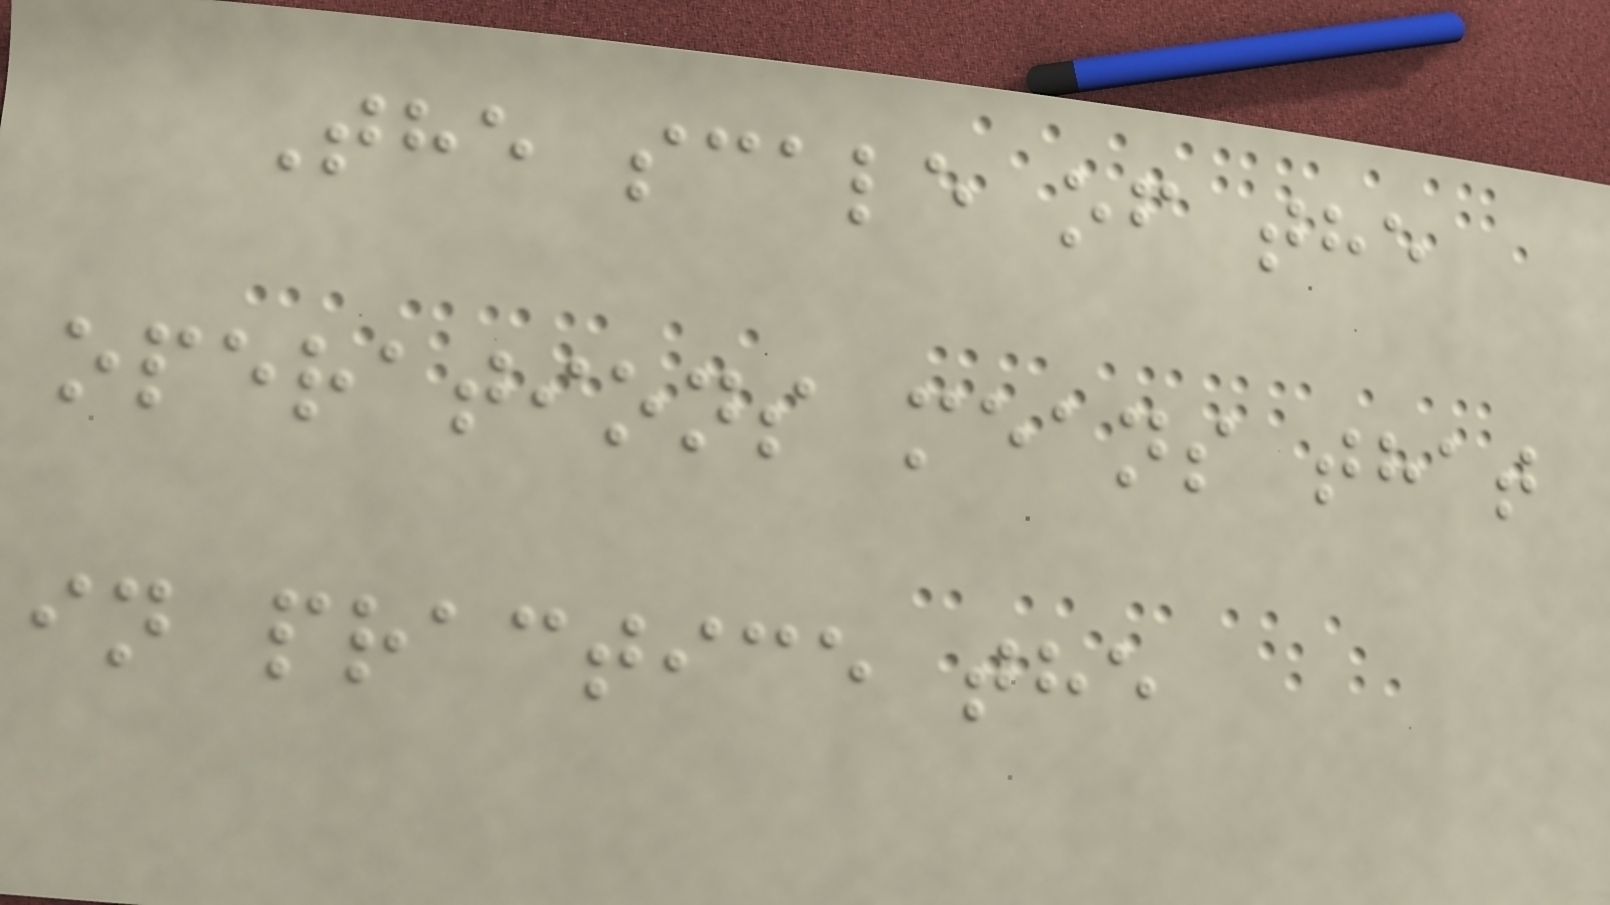The scale of the
operations means that
in practice the
